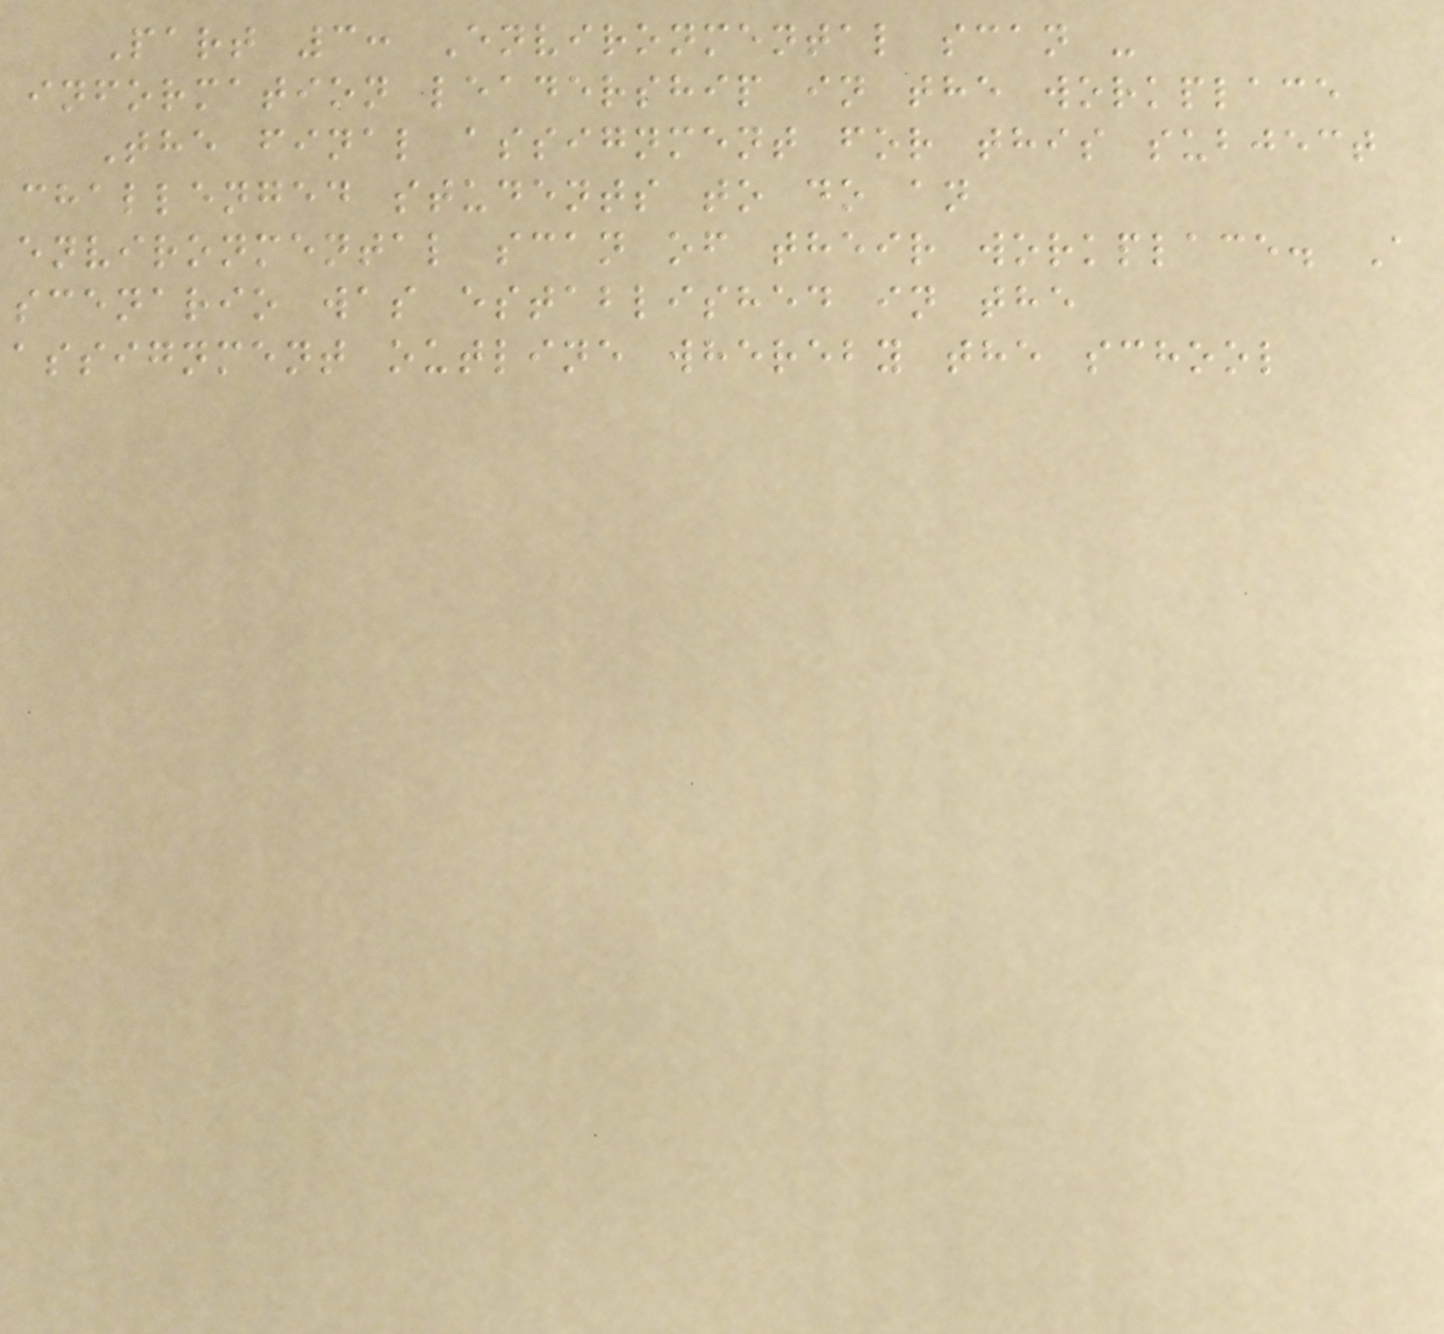Part 3: Environmental scan -
information leadership in the workplace
The final assignment for this subject
challenged students to do an
environmental scan of their workplace. A
scenario was established in the
assignment outline whereby the school
